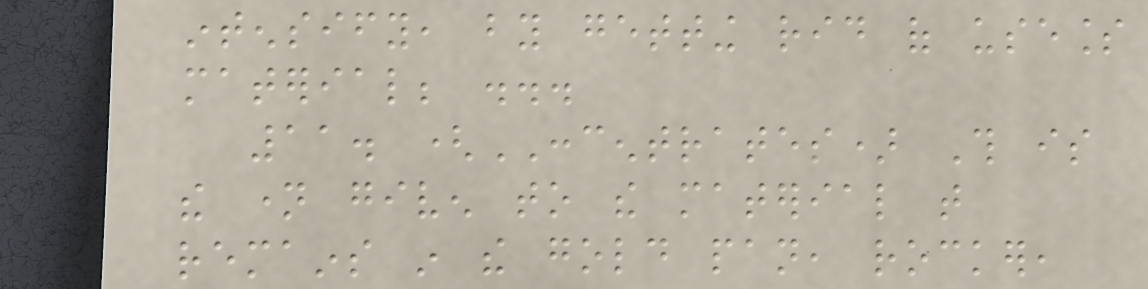intensify, by getting rid of useless
material; ...
11. (CONCENTRATES) This is
the name given to the material that
remains in the gold pan, rocker,
